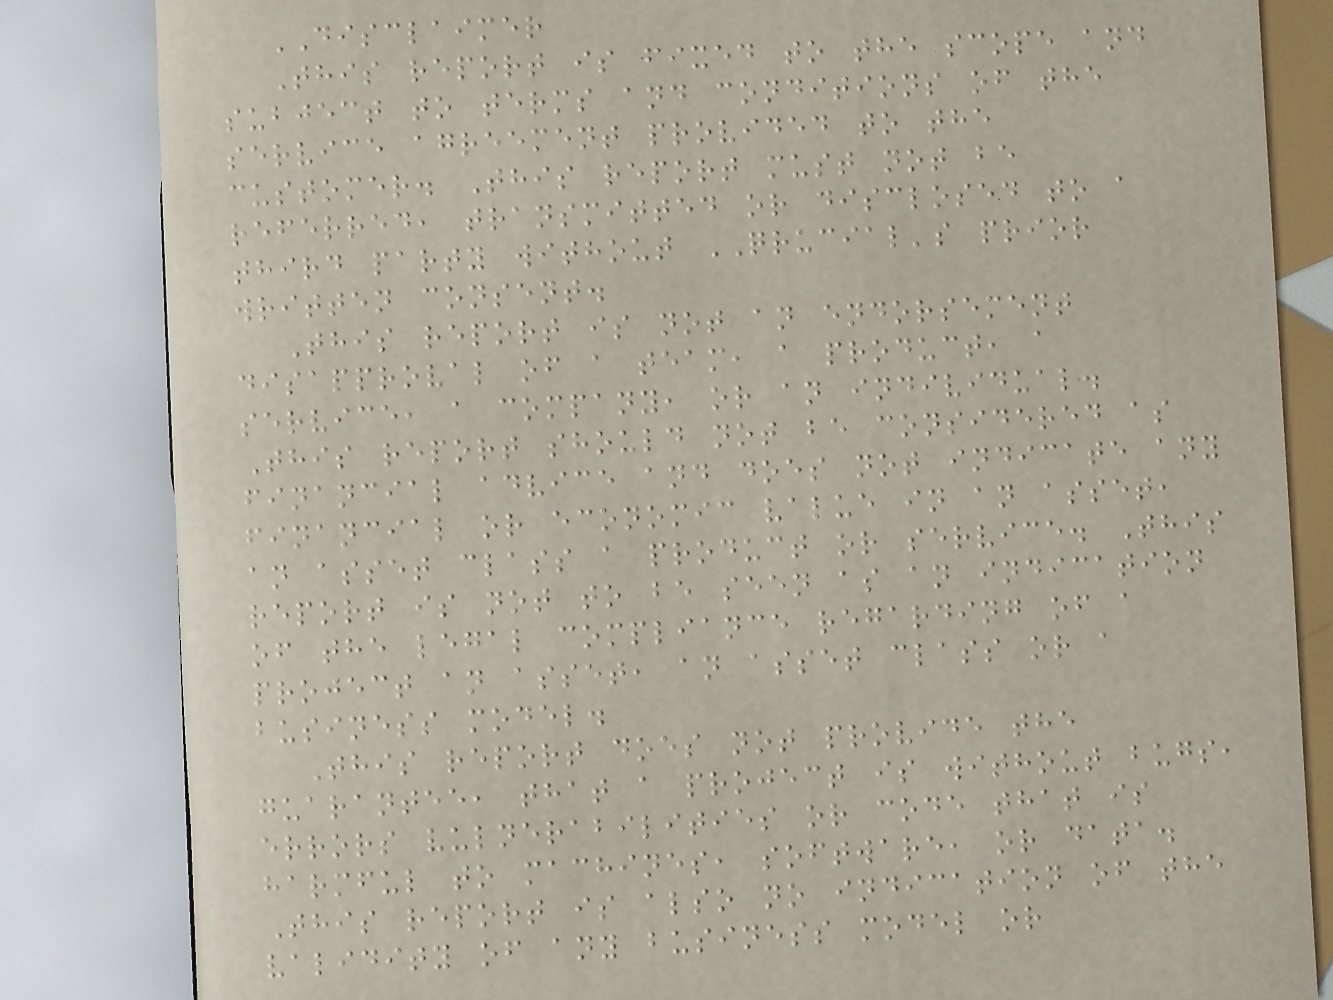DISCLAIMER
This report is fixed to the scope and
subject to terms and conditions of the
service agreement provided to the
customer. This report must not be
referred, transmitted or disclosed to a
third party without QRUCIAL's prior
written consent.
This report is not an endorsement
disapproval of a team, a product, a
service, a company, or an individual.
This report should not be considered as
financial advice and does not indicate any
financial or economic value in an asset,
an asset class a product or service. This
report is not to be seen as an indication
of the legal compliance regarding of a
project an asset, an asset class or a
business model.
This report does not provide the
guarantee, that a project is without bugs,
errors vulnerabilities or code that is
harmful to machines, software, or data.
This report is also no indication of the
validity of any business model or
